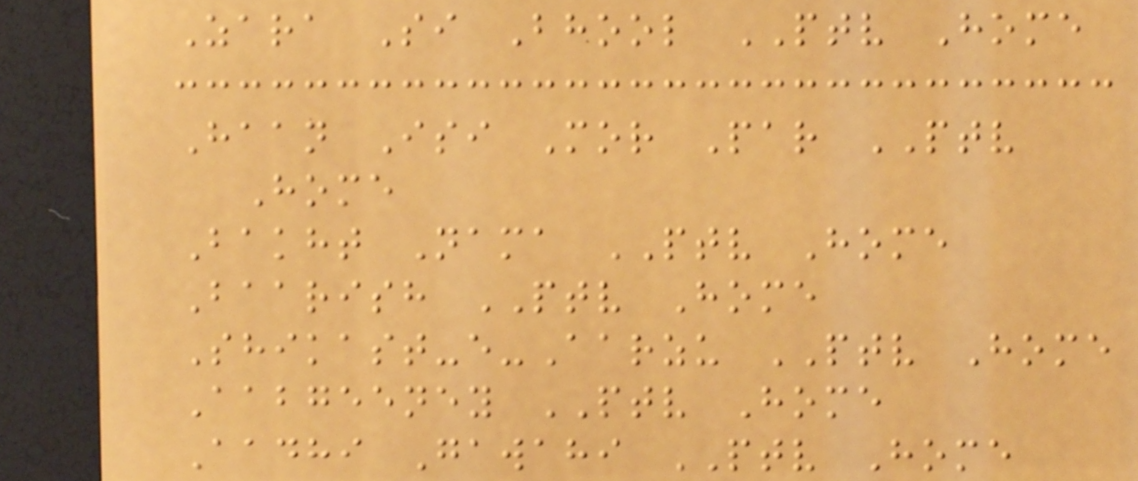Zara Si Bhool PTV Home
Haan Isi Mor Par PTV
Home
Bakht Nama PTV Home
Baarish PTV Home
Shikast-e-Aarzu PTV Home
Aabgeeney PTV Home
Aadhi Gawahi PTV Home
